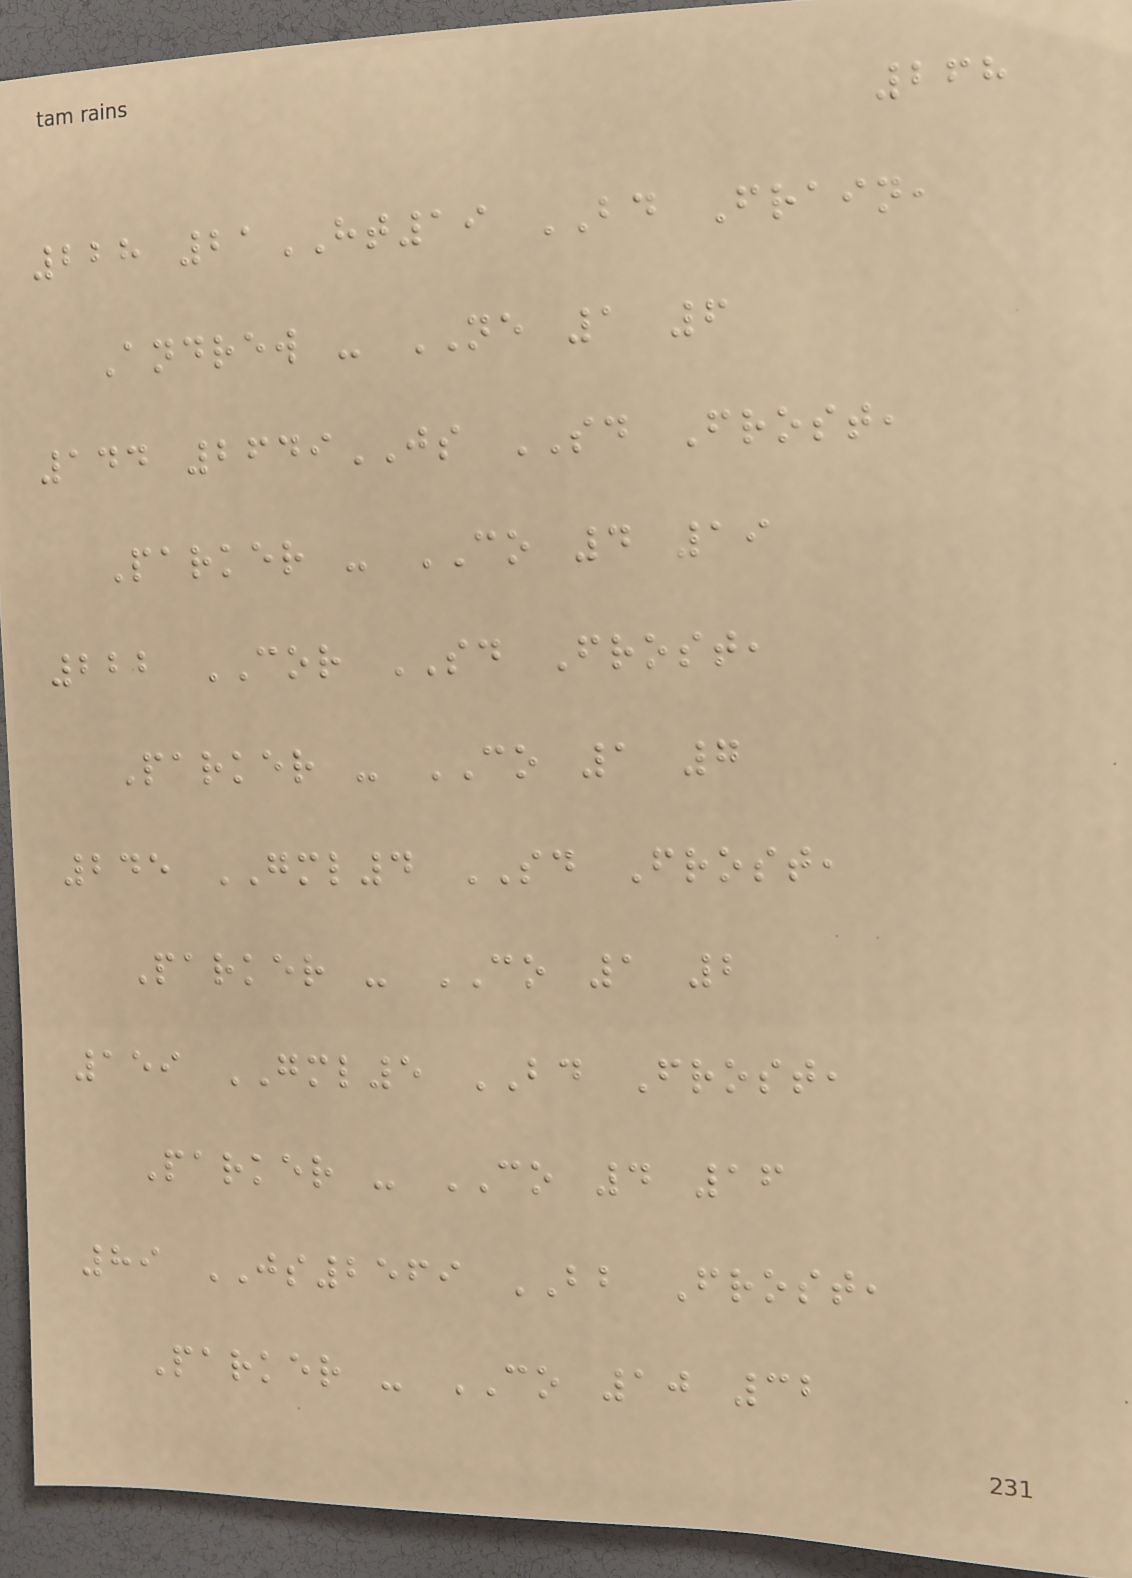268
228 21HT19 BD Frain,
Andrew - NE 1 6
144 2649JS SD Frost,
Parker - CO 4 19
222 COR SD Frost,
Parker - CO 1 7
245 GML4 SD Frost,
Parker - CO 1 2
159 GML5 BD Frost,
Parker - CO 4 16
89 JS2569 BB Frost,
Parker - CO 10 32
